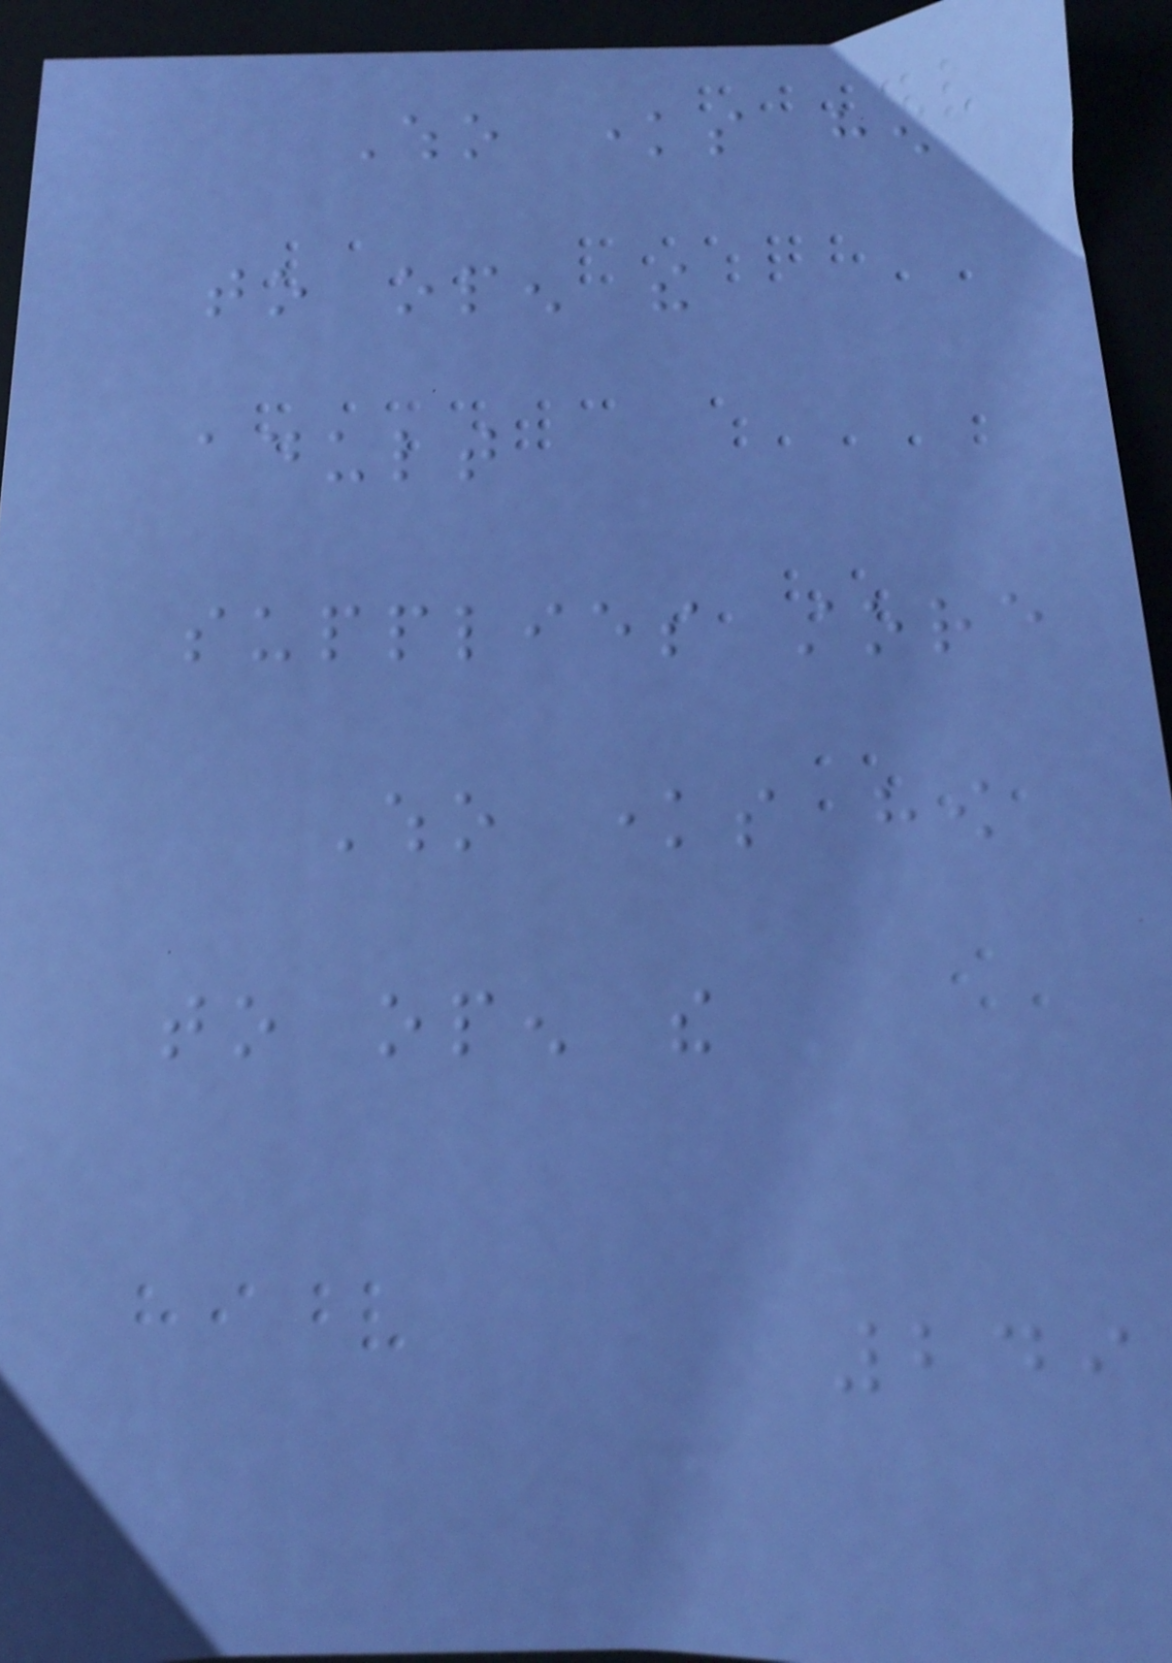Who knows how
to open the
adult
supplies store
Who knows how
to open the
249
